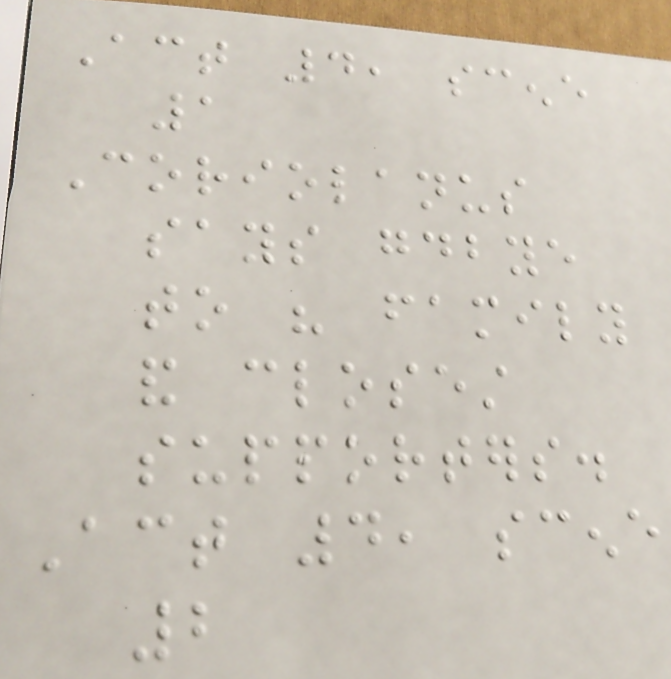Act 4, scene
1
Coriolanus
says goodbye
to his family
and closest
supporters.
Act 4, scene
2
